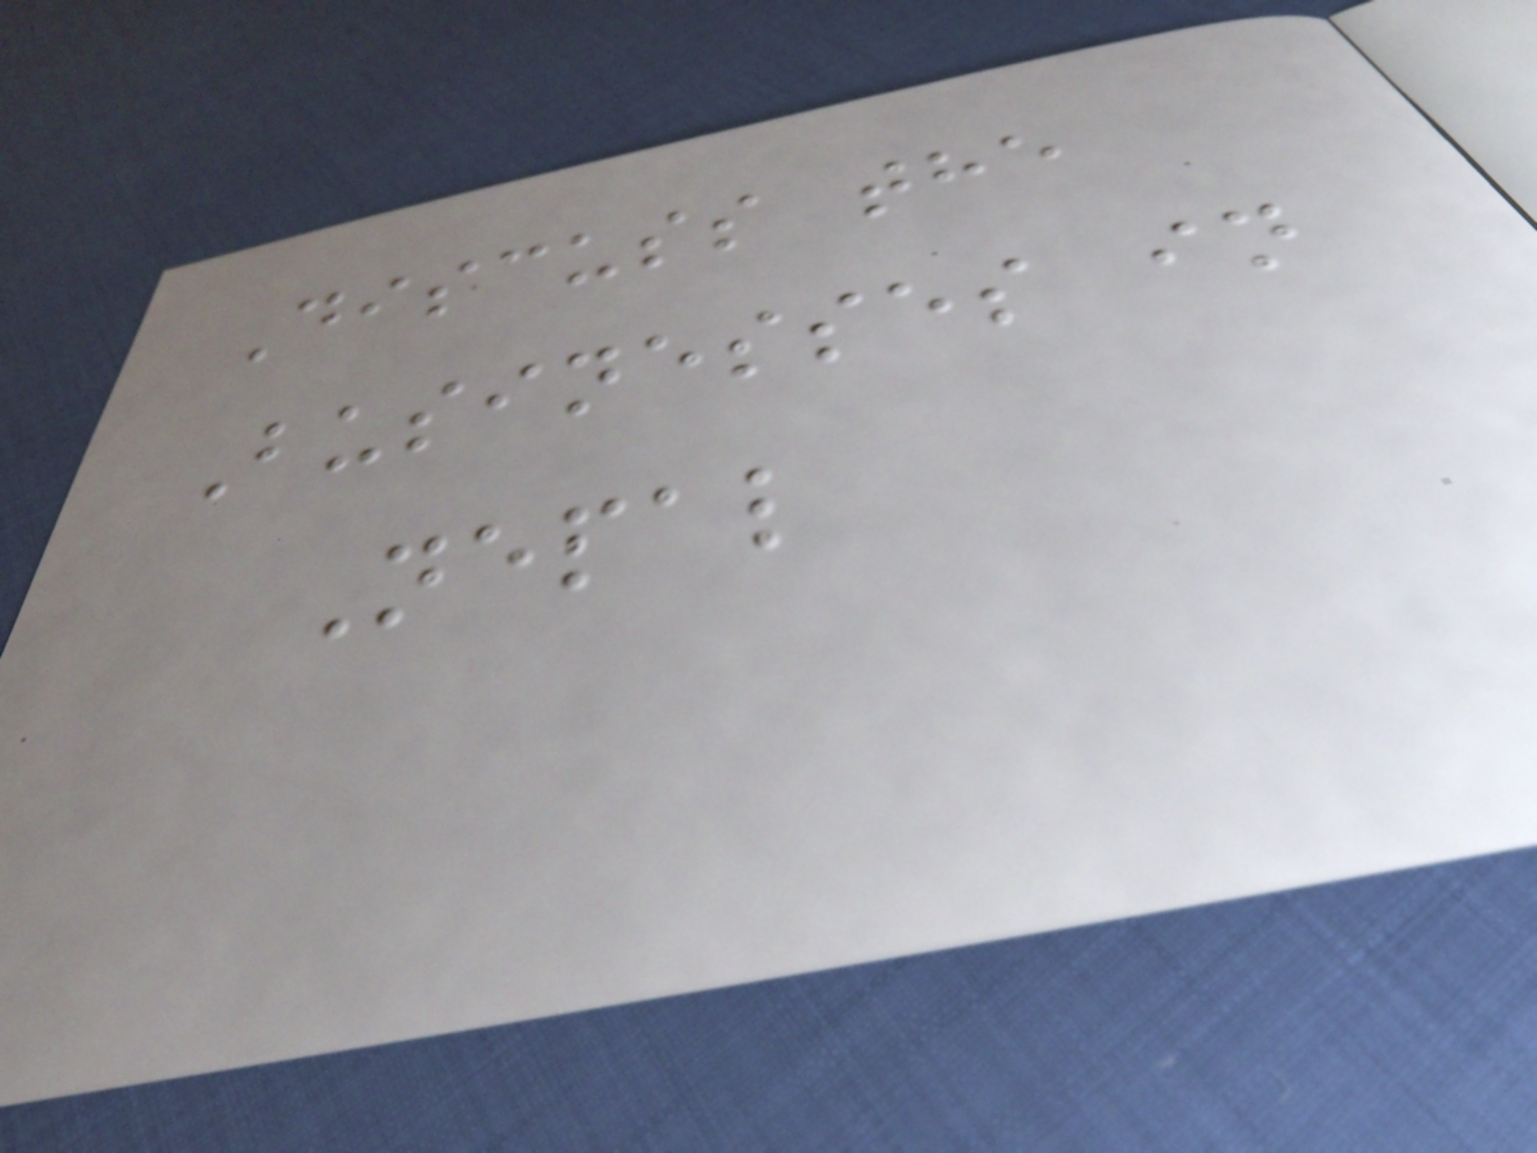Discuss the
Businesses in
Nepal
